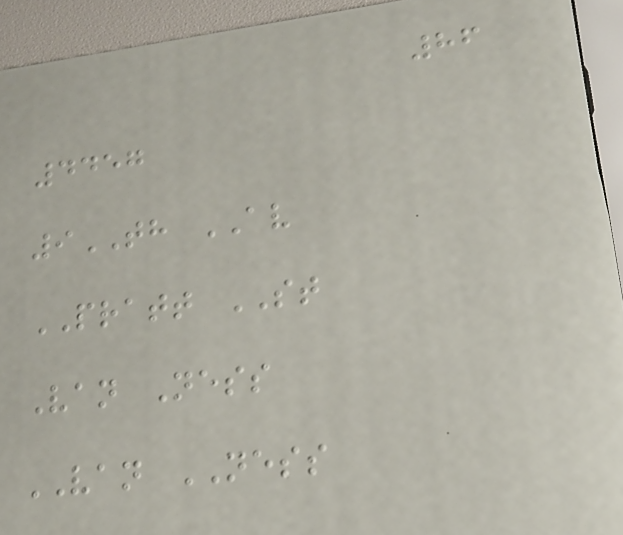86
4457
9TH AV
PRATT ST
Van Ness
VAN NESS
